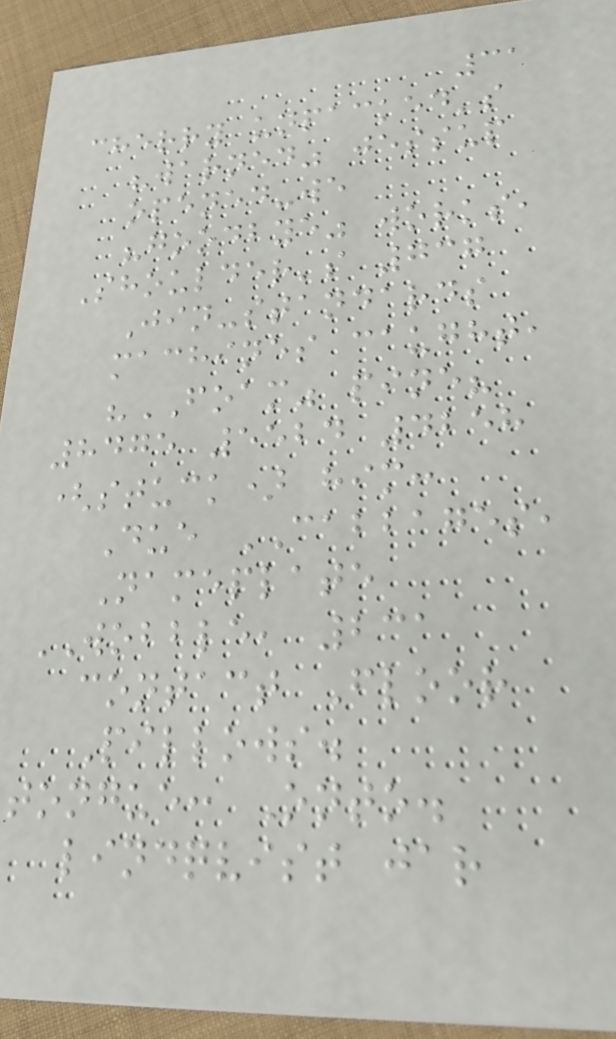31
cherry unpacked's
"warned" jessup
opened-we
"goodbye" works,
Shoulder's 737
Jin-standards
machines caught,
"FOAM" pine?
8475 5524 4258
(stuck) him:
Due CABBAGES,
Nameplate
WOBBLE, 231
contact Floor
Pillows.
tongue: Onto.
lindqvist jar
